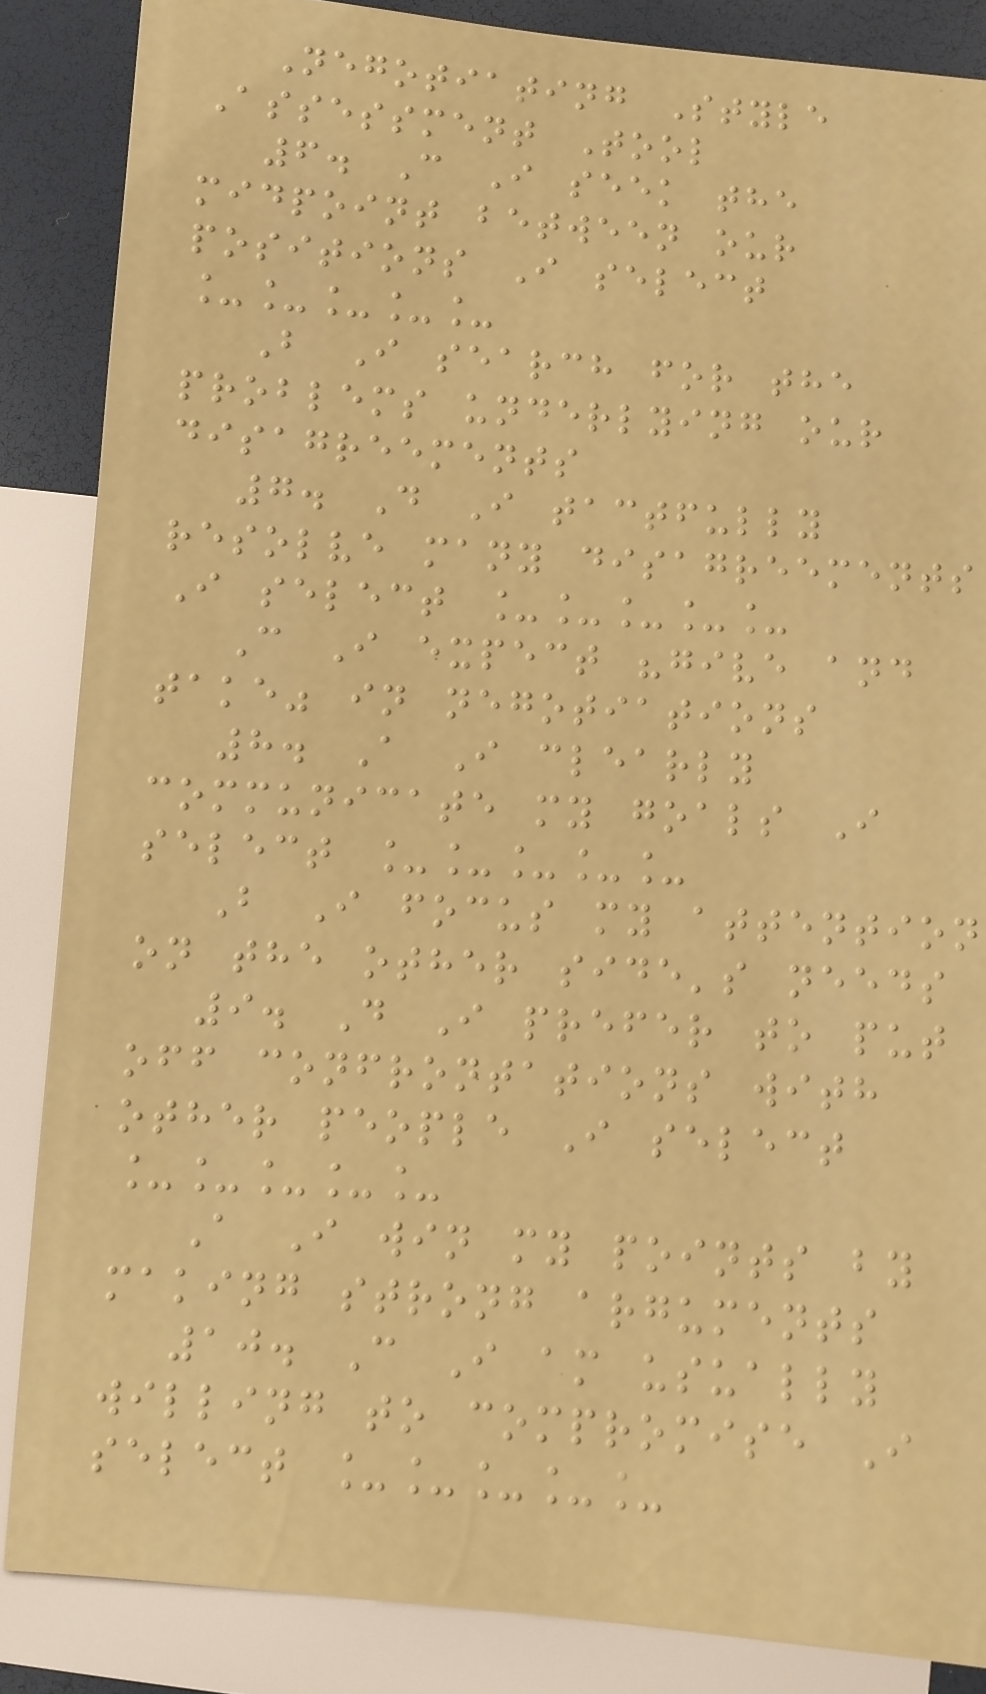Negotiating Style
Assessment Tool
6. C I seek the
midpoint between our
positions I select
_____
B I search for the
problems underlying our
disagreements
7. D I tactfully
resolve many disagreements
I select _____
C I expect "give and
take" in negotiations
8. A I clearly
communicate my goals I
select _____
B I focus my attention
on the other side's needs
9. D I prefer to put
off confrontations with
other people I select
_____
A I win my points by
making strong arguments
10. C I am usually
willing to compromise I
select _____
